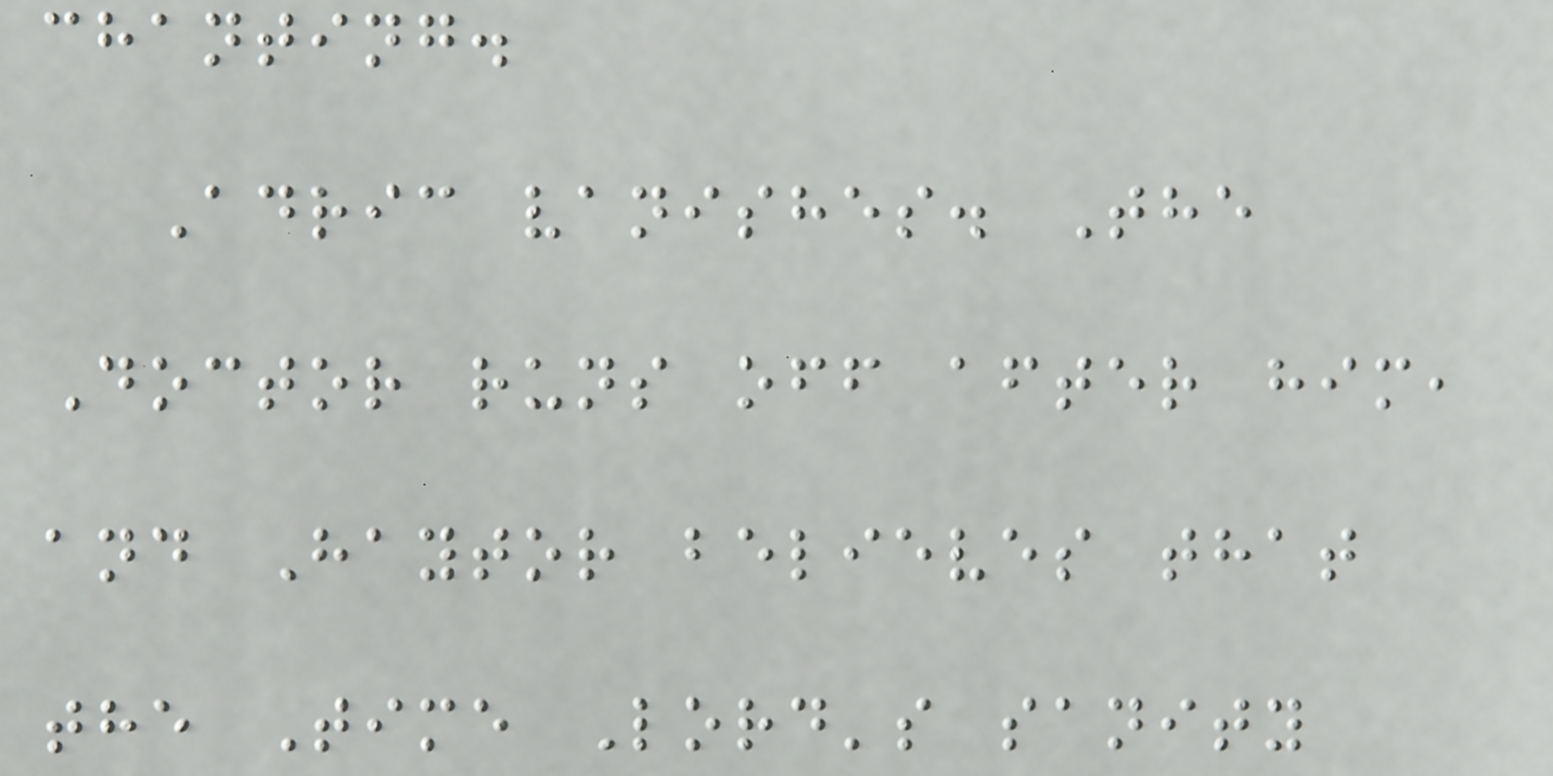chanting.
Adric vanishes. The
Doctor runs off after him,
and Haytor believes that
the Time Lord's sanity
